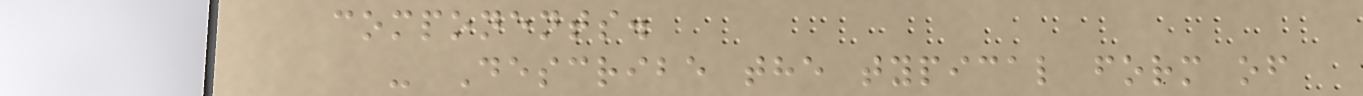components.
- Describe the typical form of
